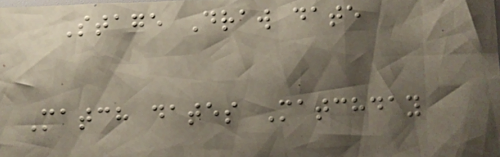Stage Draw date
Match dates Matchday
